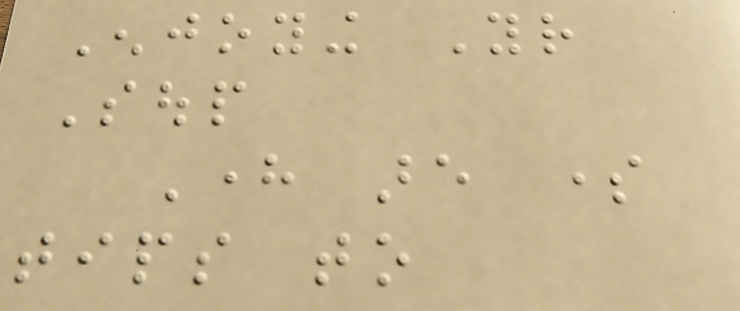Enjoying Your
Soup
Here are some
tips to
